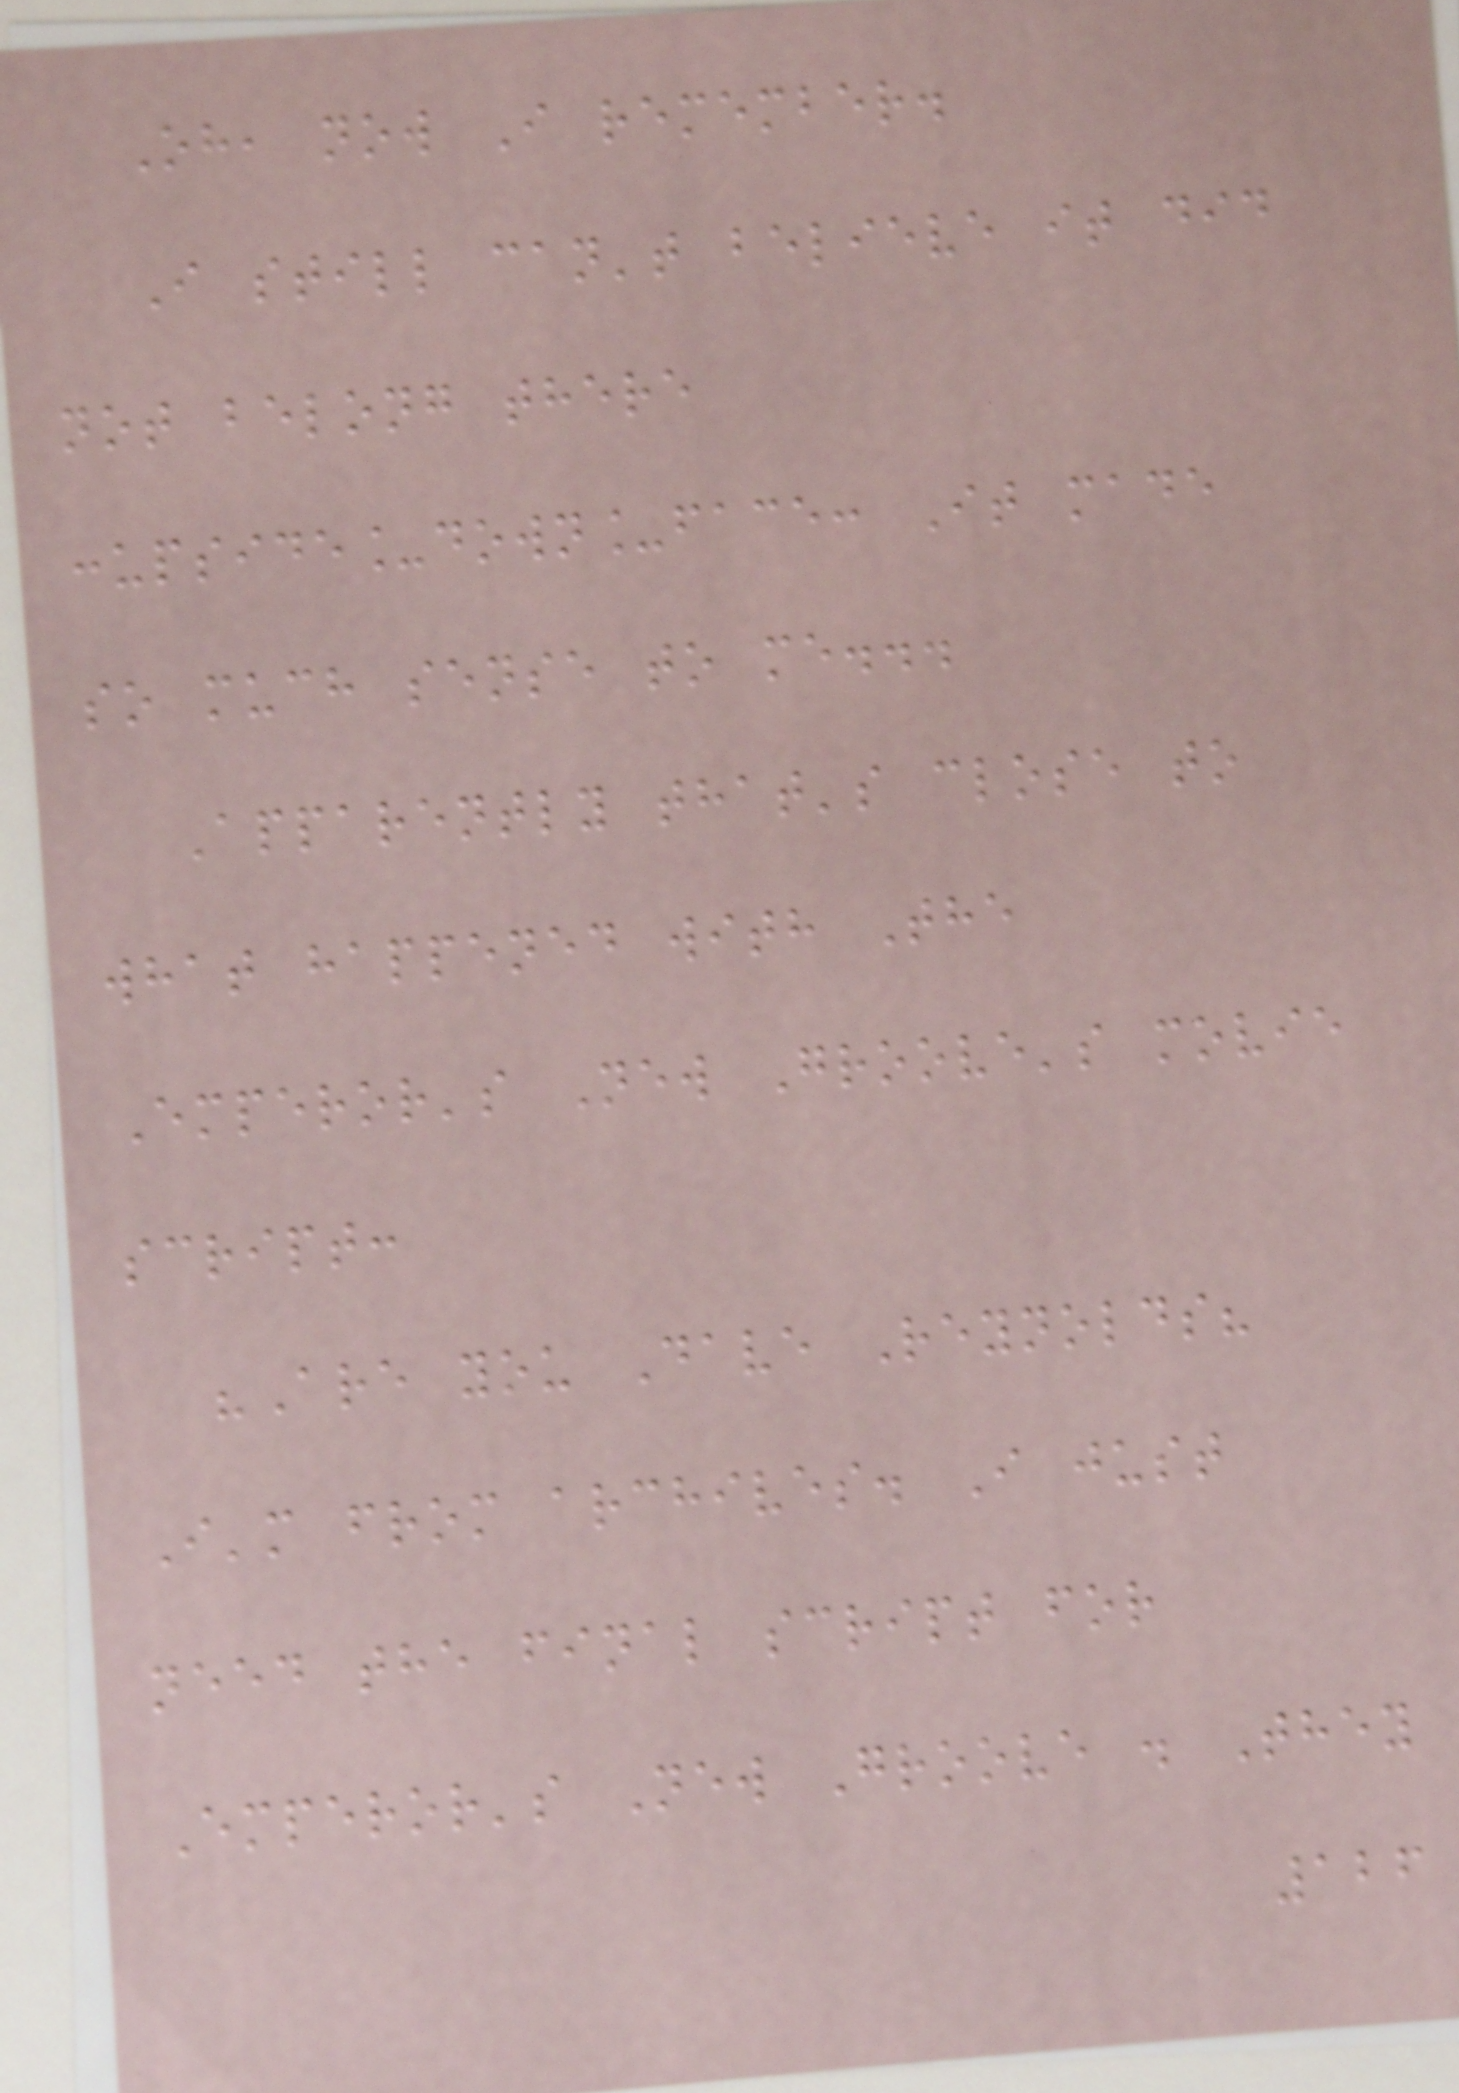Oh, now I remember.
I still can't believe it did
not belong there
:upside_down_face: It made
so much sense to me...
Apparently that's close to
what happened with The
Emperor's New Groove's movie
script:
"Are you Dave Reynolds?
I'm from archives. I just
need the final script for
Emperor's New Groove . They
126
